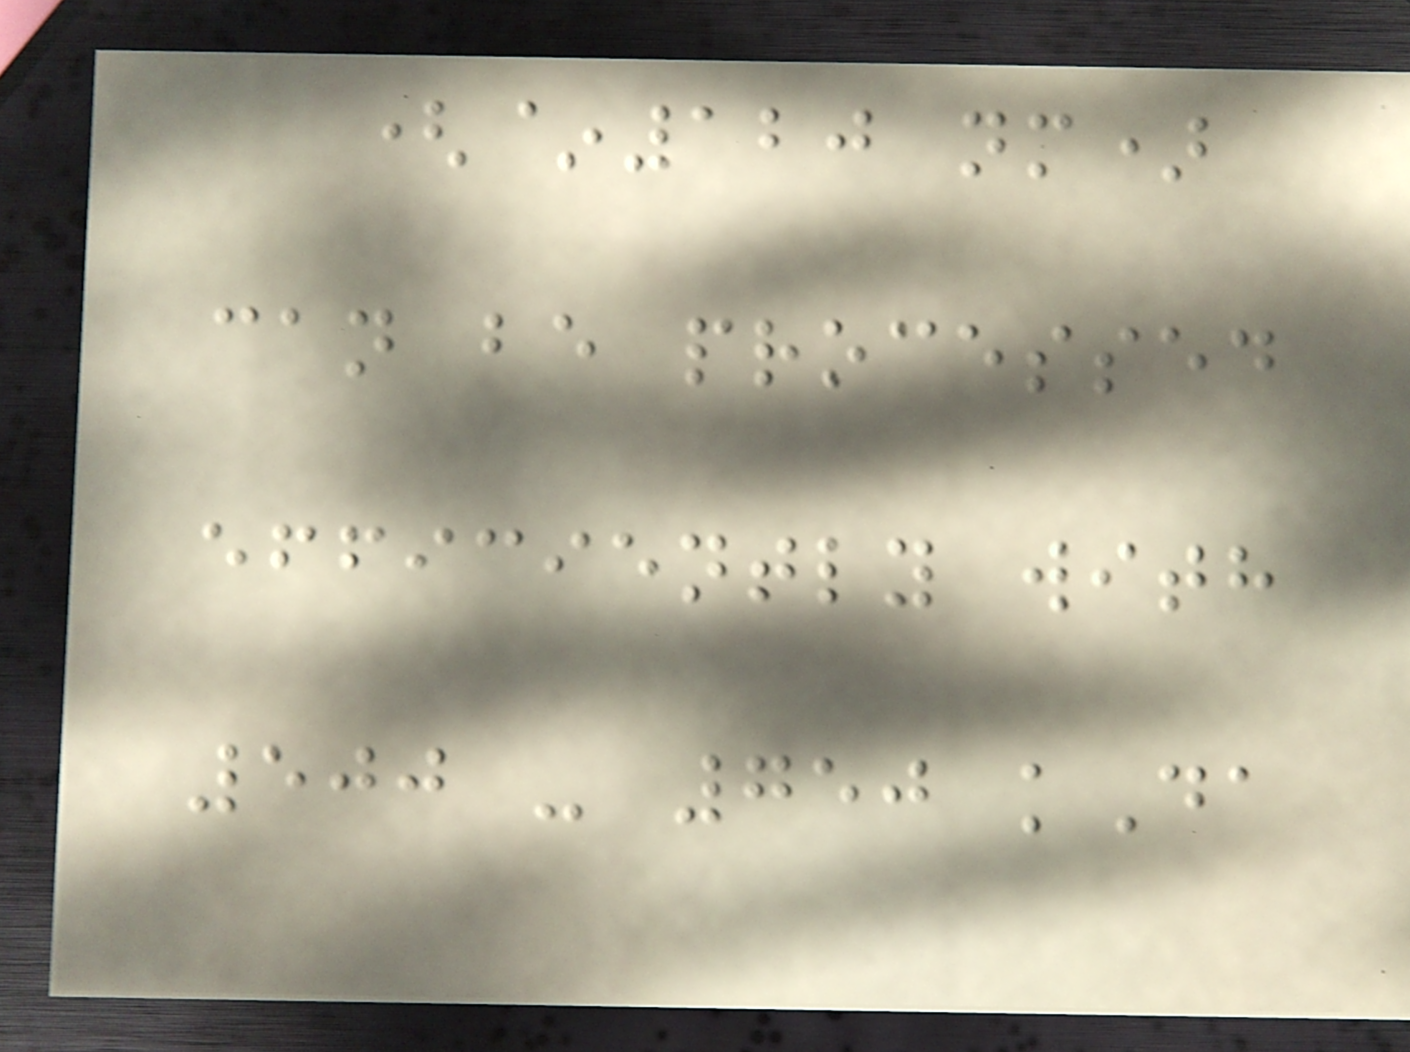(~120 nm)
can be processed
efficiently with
500 - 750 kDa
